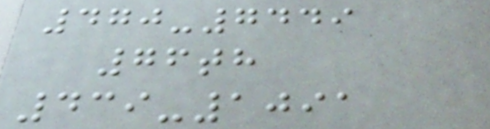470-7449
76th
439-1091
